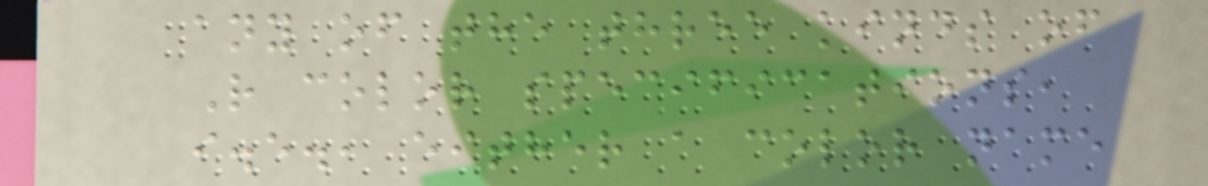any of the three kinds of
R color specifications,
i.e., either a color name
